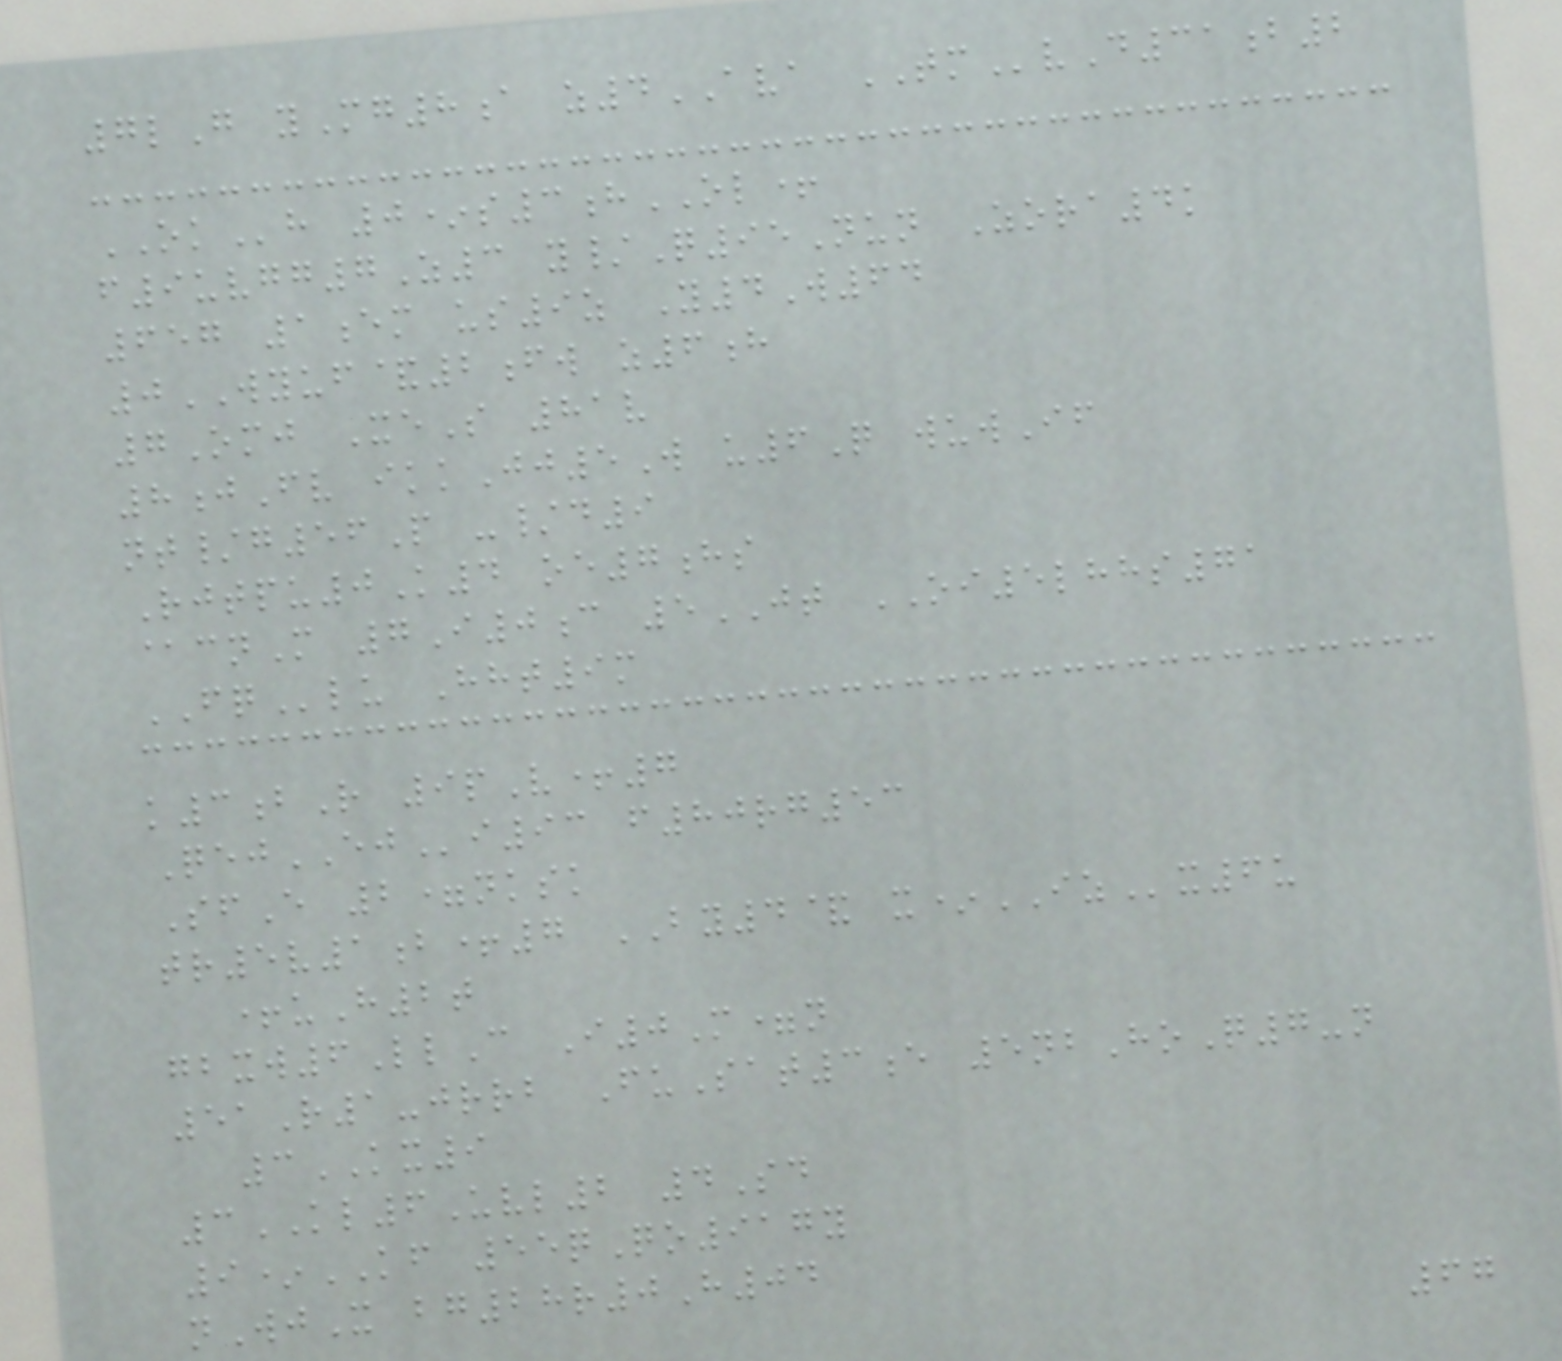7lG yMg8a z4AVA TMvD31b2
OKh 0*s3hOL+
f9uvgg7Z3 y/Q95Nun Zora4k
657 1em us9z Y4W64
0WYUF&2fw z6h
7Omj XeS 81v
8jFv ikkJj5W u6Q wuwIf
nt/g56P -/d9
Rjtpu0K4 oe7hs
@cnM 7I0c 5JT OI5lhhs71
FQlu Hht9m
k3bR 9pV+7
QejEJi93 f80rg53
SfE 2=nksk
tr5v1b+7 BY4& x*IZx6u
+uH2t
gbxw6LlC I0M=n
51R1-jrrb FuSat3e 5nbHoQ7-n
3KX9
3KL6Uvl2 4Sd
9*KF 55qQo917y
nWjX bg28r0H04
67
